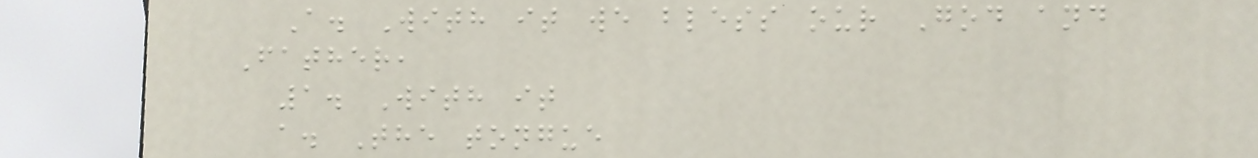A. With it we bless our God and
Father,
1. With it
a. The tongue
